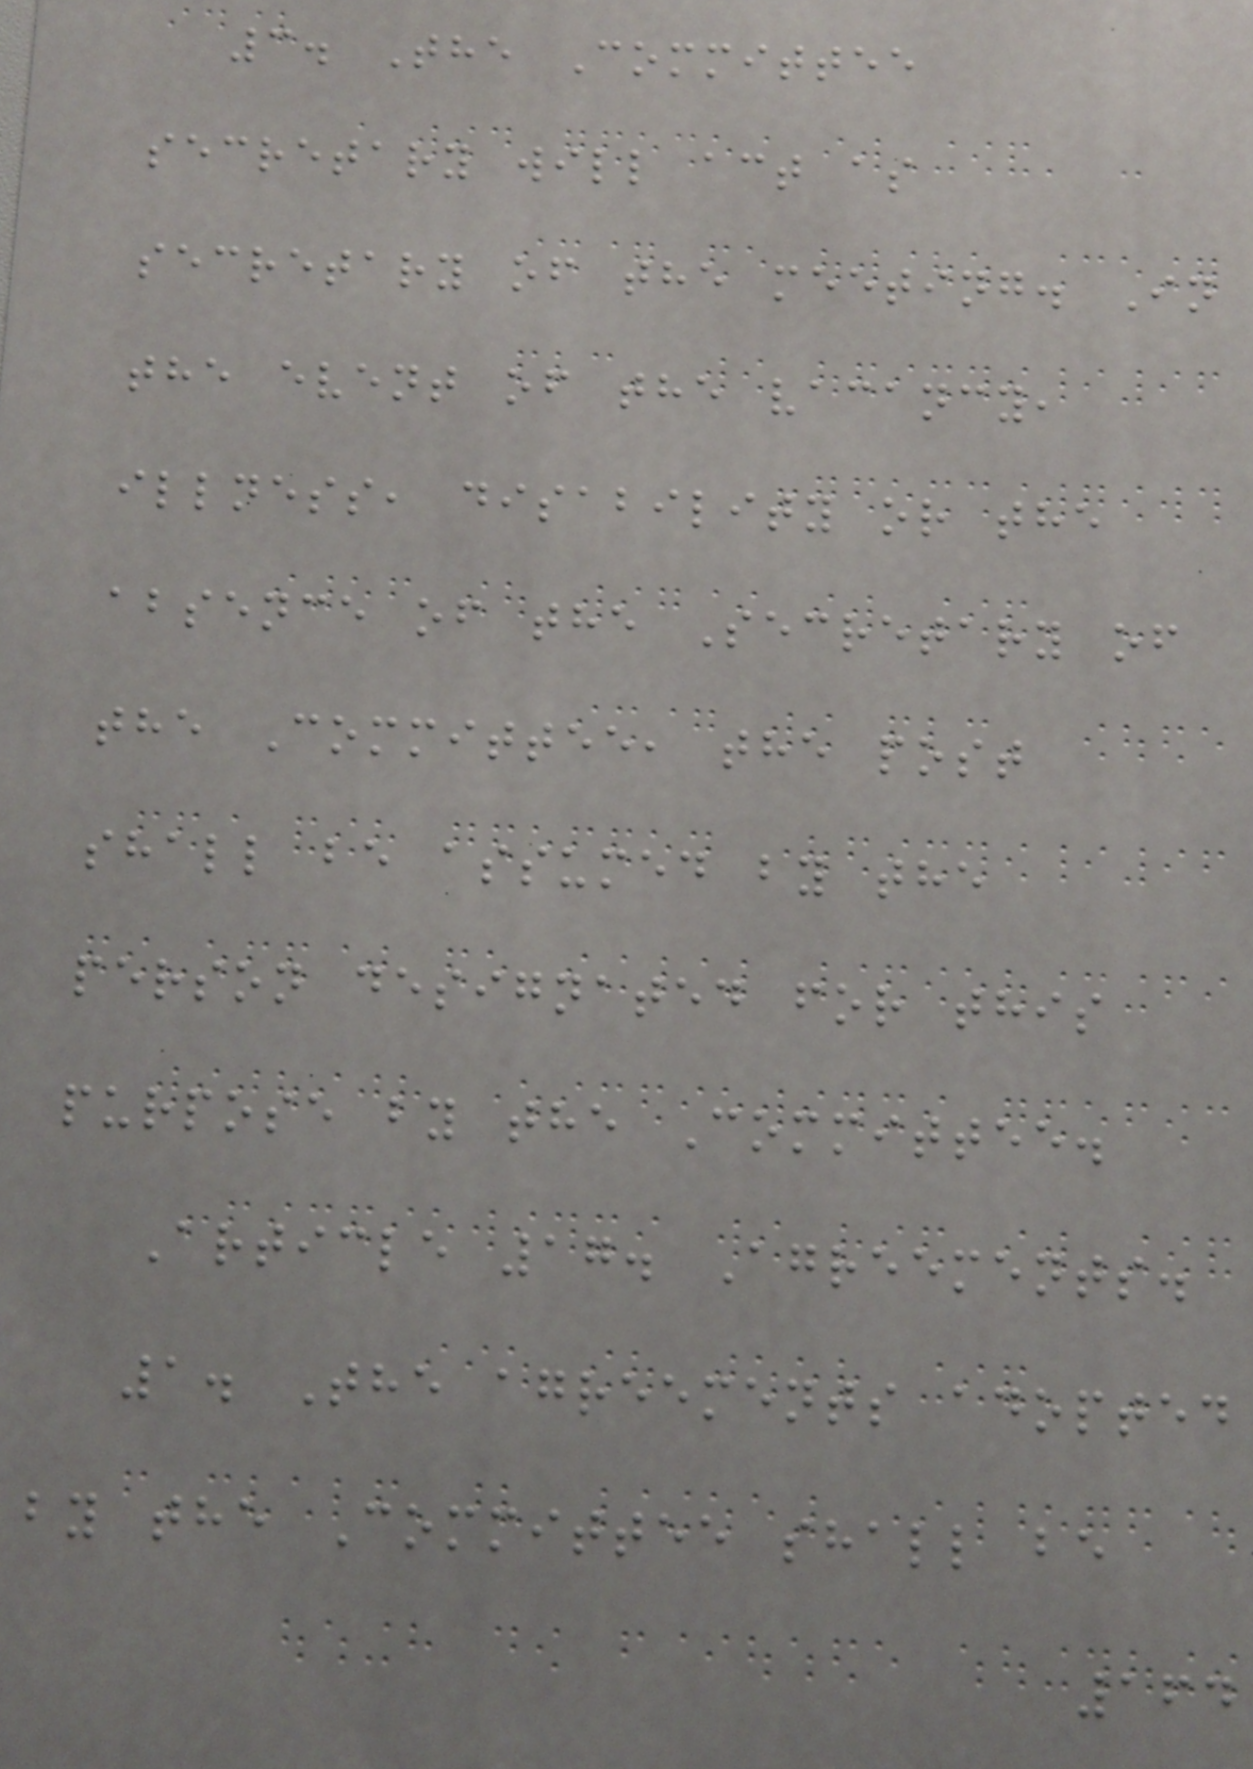3. The Committee
secretary will act as
secretary of the meeting. In
the event of the vacancy,
illness, disability or the
absence of the Secretary of
the Committee, the post
shall be assumed by the
person designated for this
purpose by the Committee.
Article 17. Agreements.
1. The agreements adopted
by the Committee shall be
164
